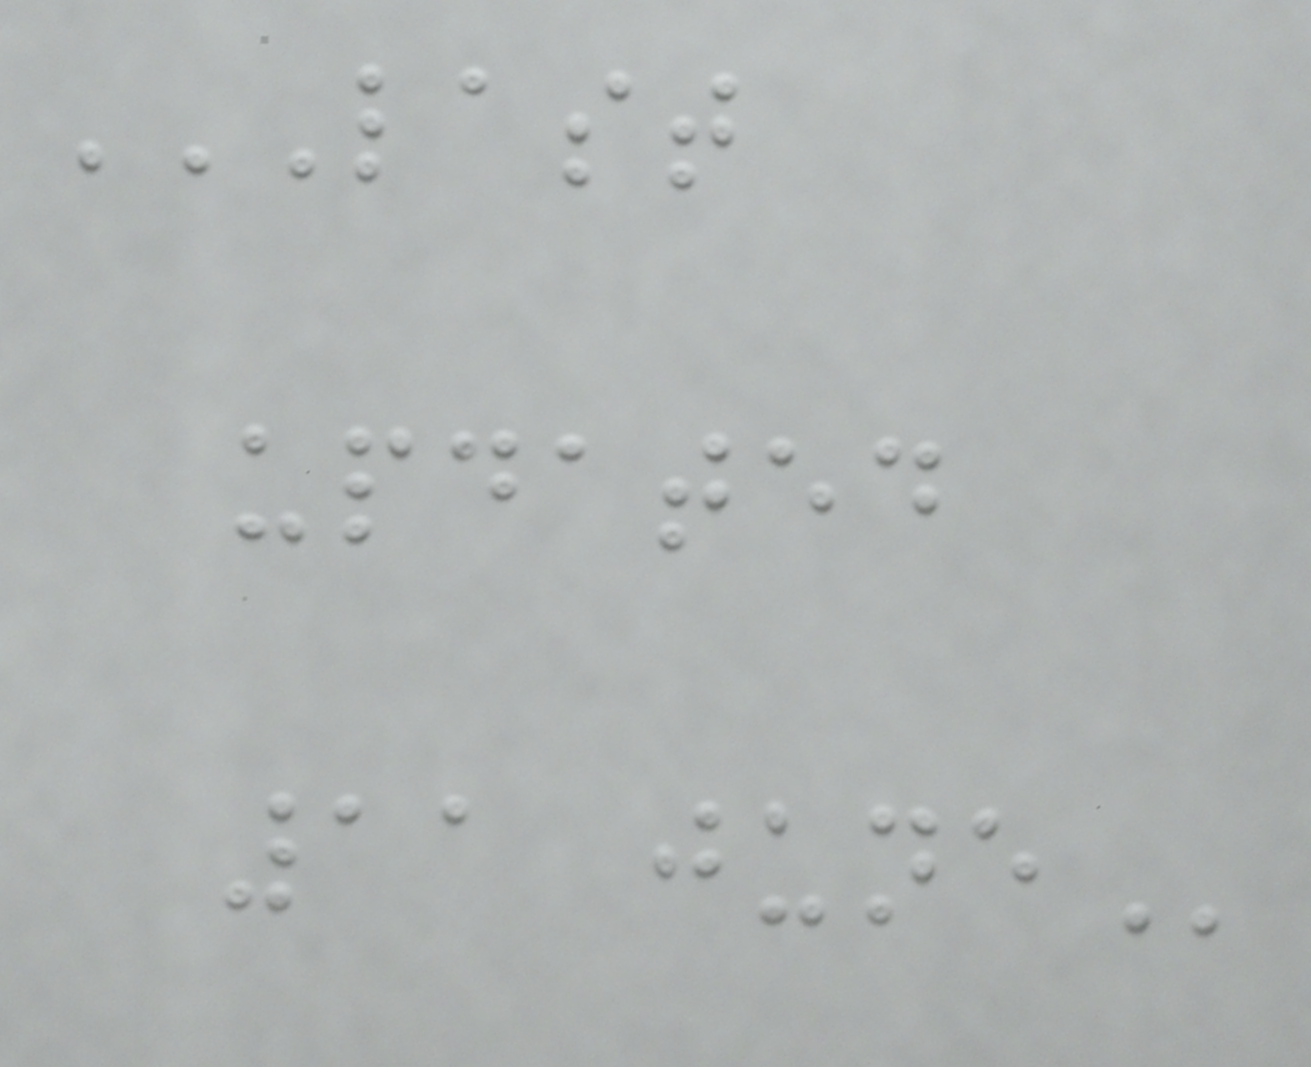LAST
UPDATED
11 JUNE
